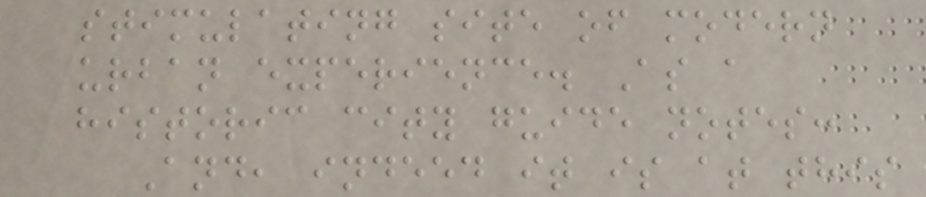stimulating site of modern
urban experience. As a
historic city guide notes:
And, indeed it is at this
